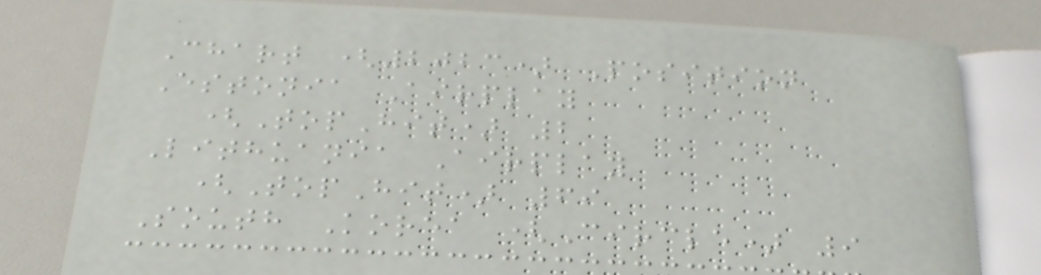Chart (2023) Position
Estonia Airplay
(TopHit) 2
Lithuania Airplay
(TopHit) 69
South Korea (Circle) 9
